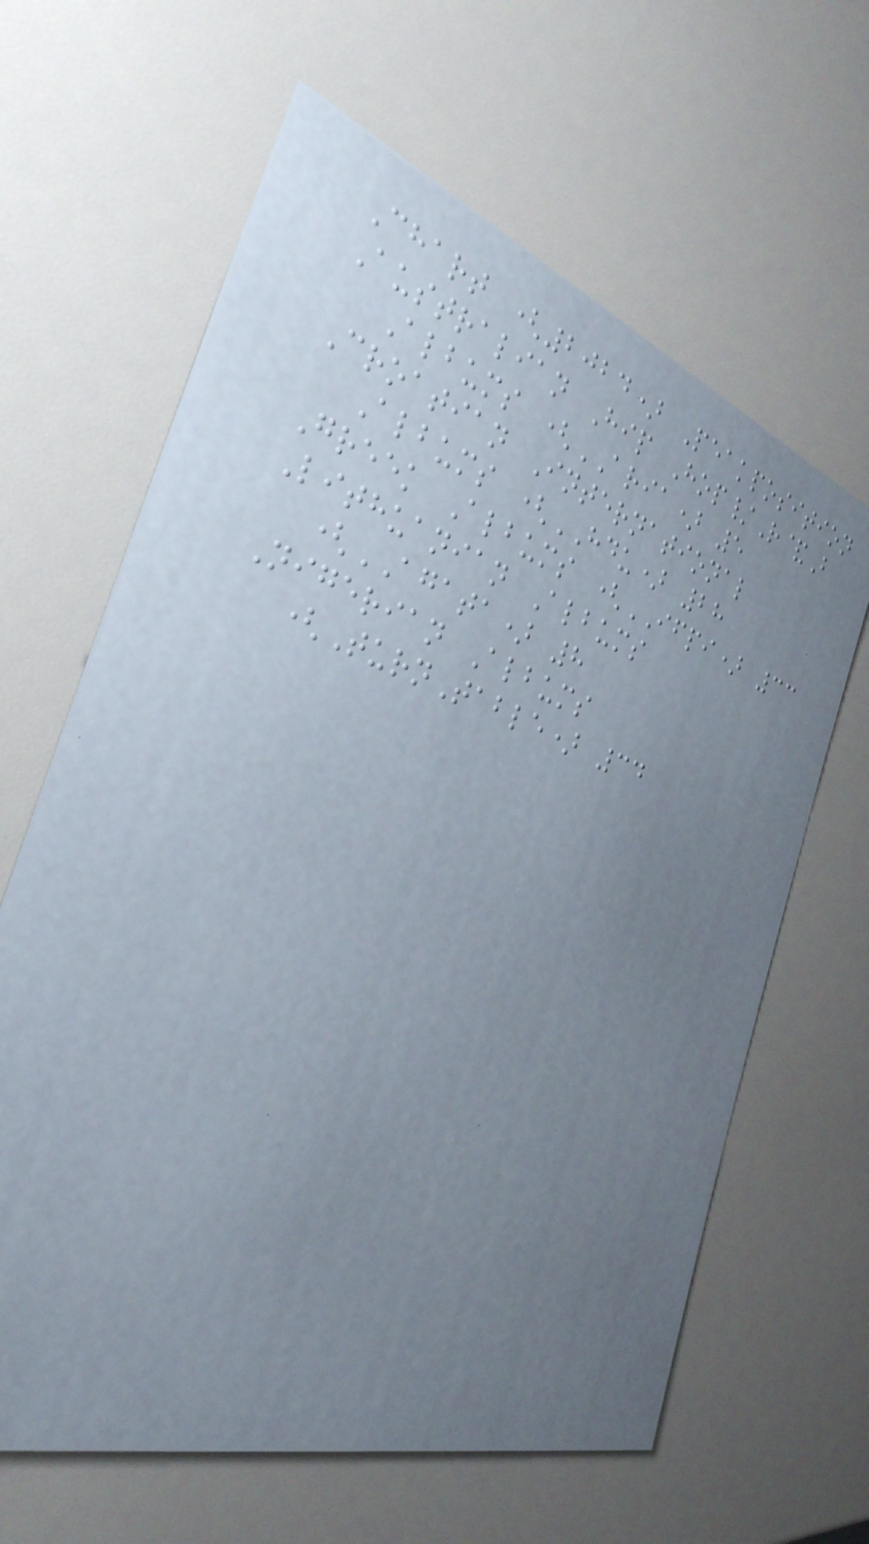Chart (2024) Peakposition
Australian Hip Hop/R&B
Albums (ARIA) 5
Croatian International
Albums (HDU) 28
Greek Albums (IFPI) 33
Lithuanian Albums
(AGATA) 8
Nigerian Albums
(TurnTable) 34
